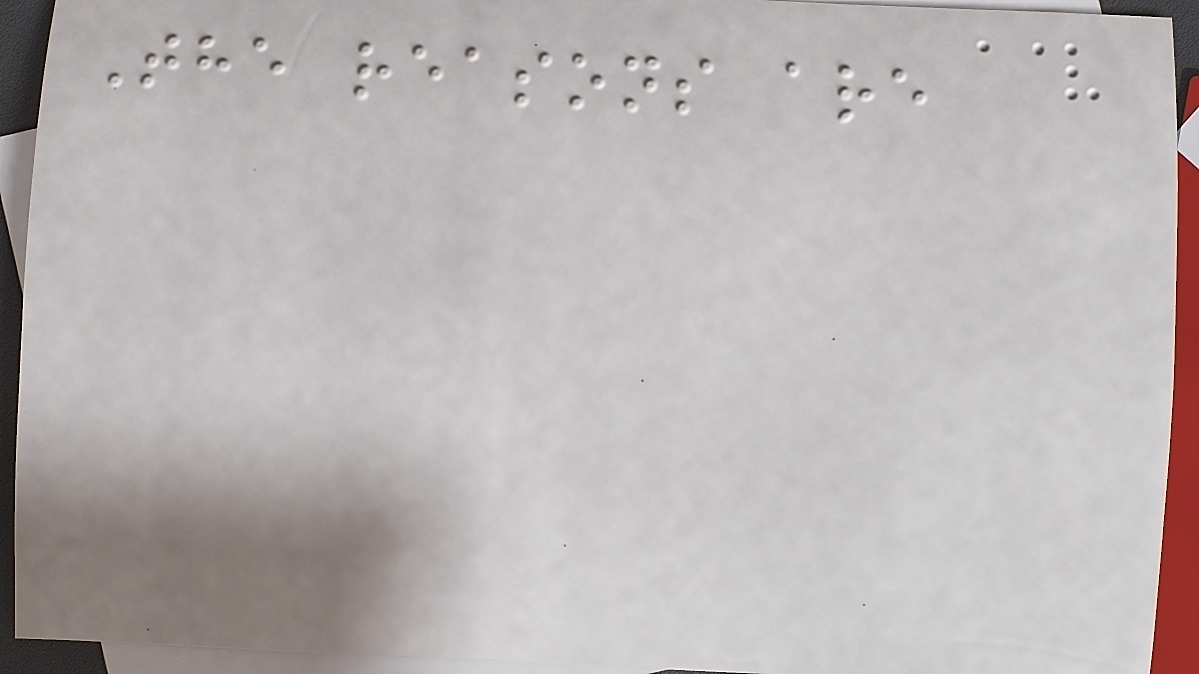The reasons are
